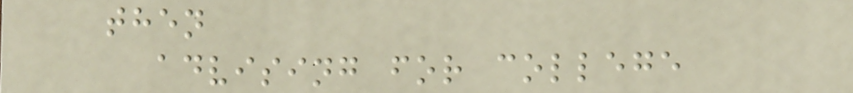then
advising for college
